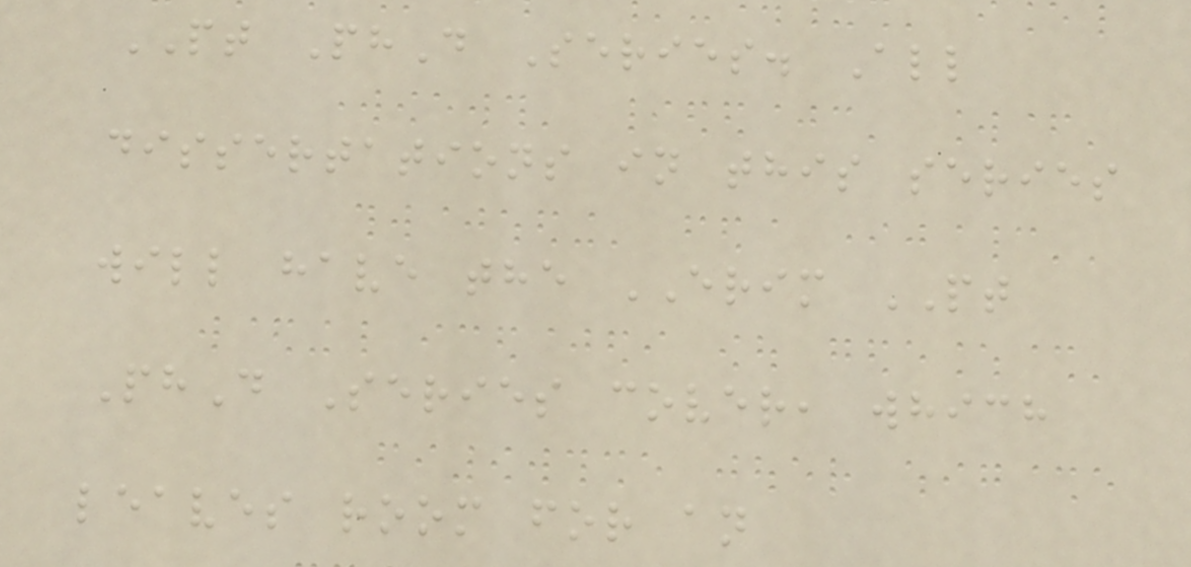PT PhD Series. All
dissertations in this series
will have the ERIM PT
PhD Series cover, which
leaves room for an
